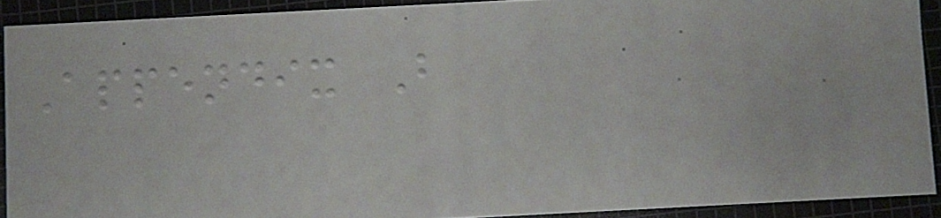Appendix B
